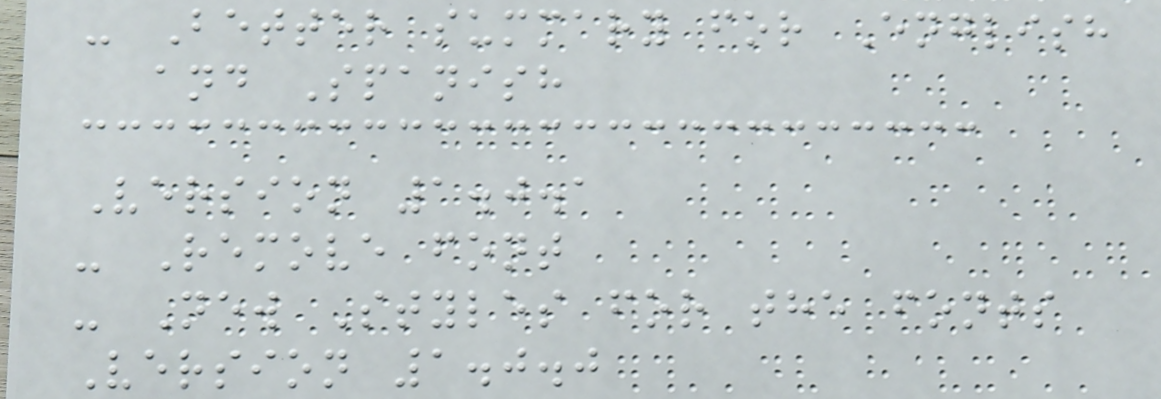- Better summary for English
and Spanish
Version 1.0.1
- Remove font
- New Styles for the fonts
Version 1.0.0
